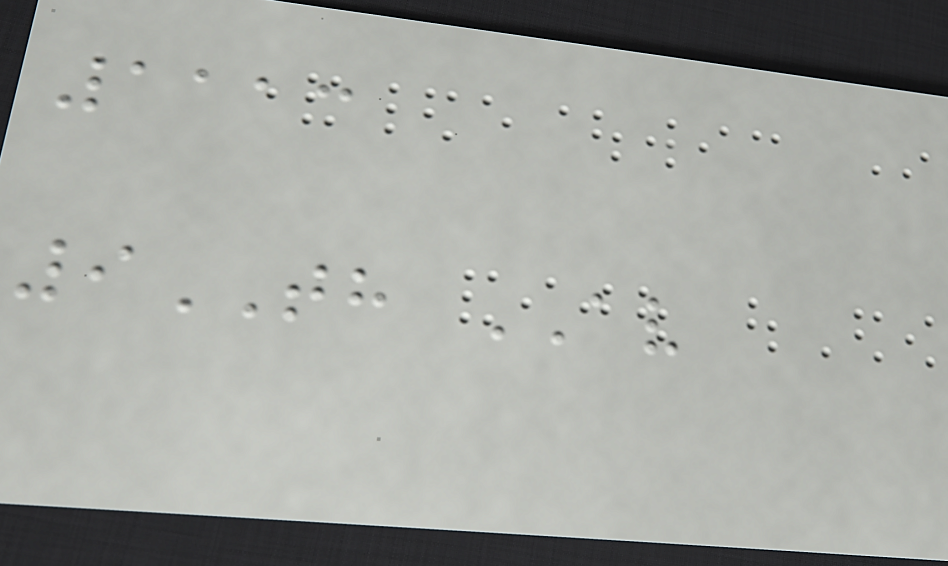1113
9TH AV
